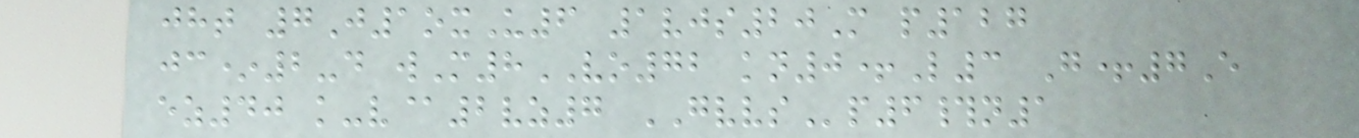jht 7J1oxU6 1vjs20M p127
jc*2-d wM8VO72 kn0+L3 G+7E
ez40 k-v@2vz7 GVVSp6#n1
